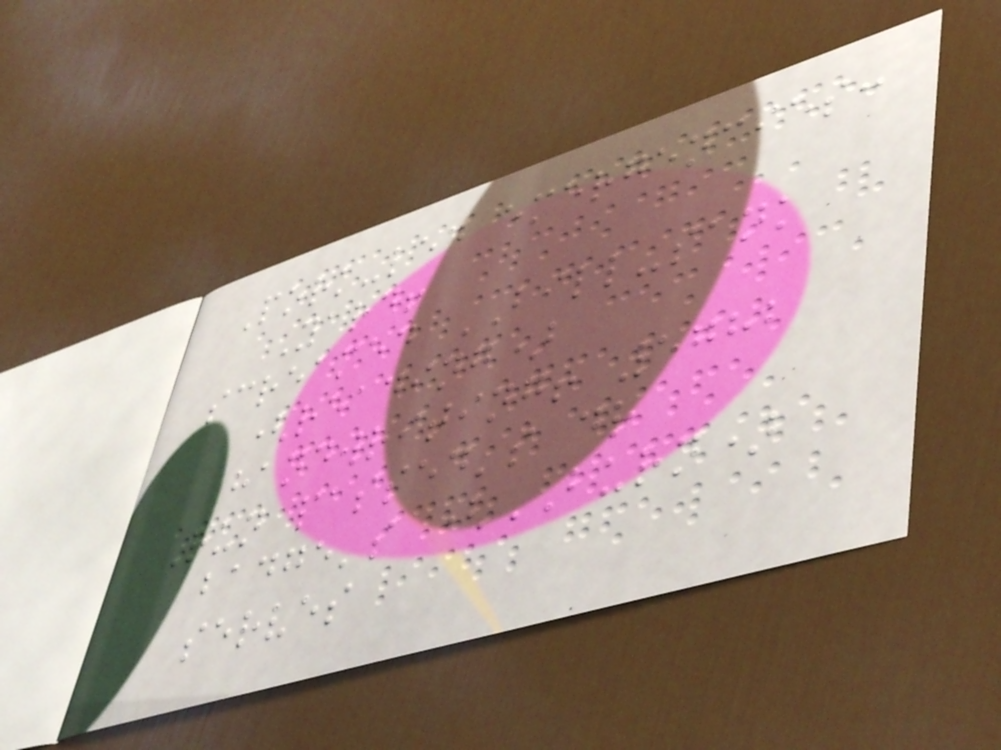Pork-led emergencies:
Yard!
screamed BILL-sank
(reading)
handwriting! 5782
Run passed's dr
badge's (BURN)
serves
